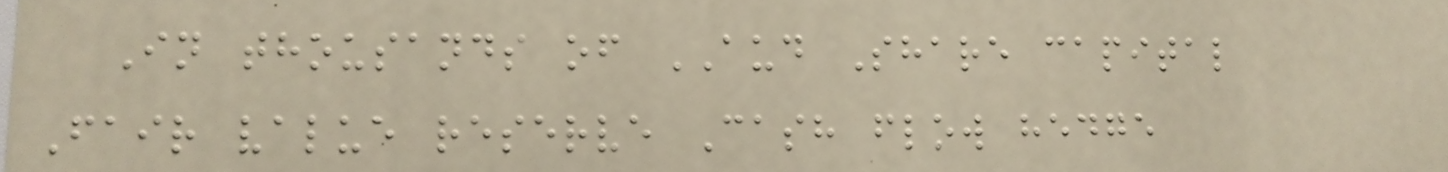In thousands of AUD Share capital
Fair value reserve Cash flow hedge
